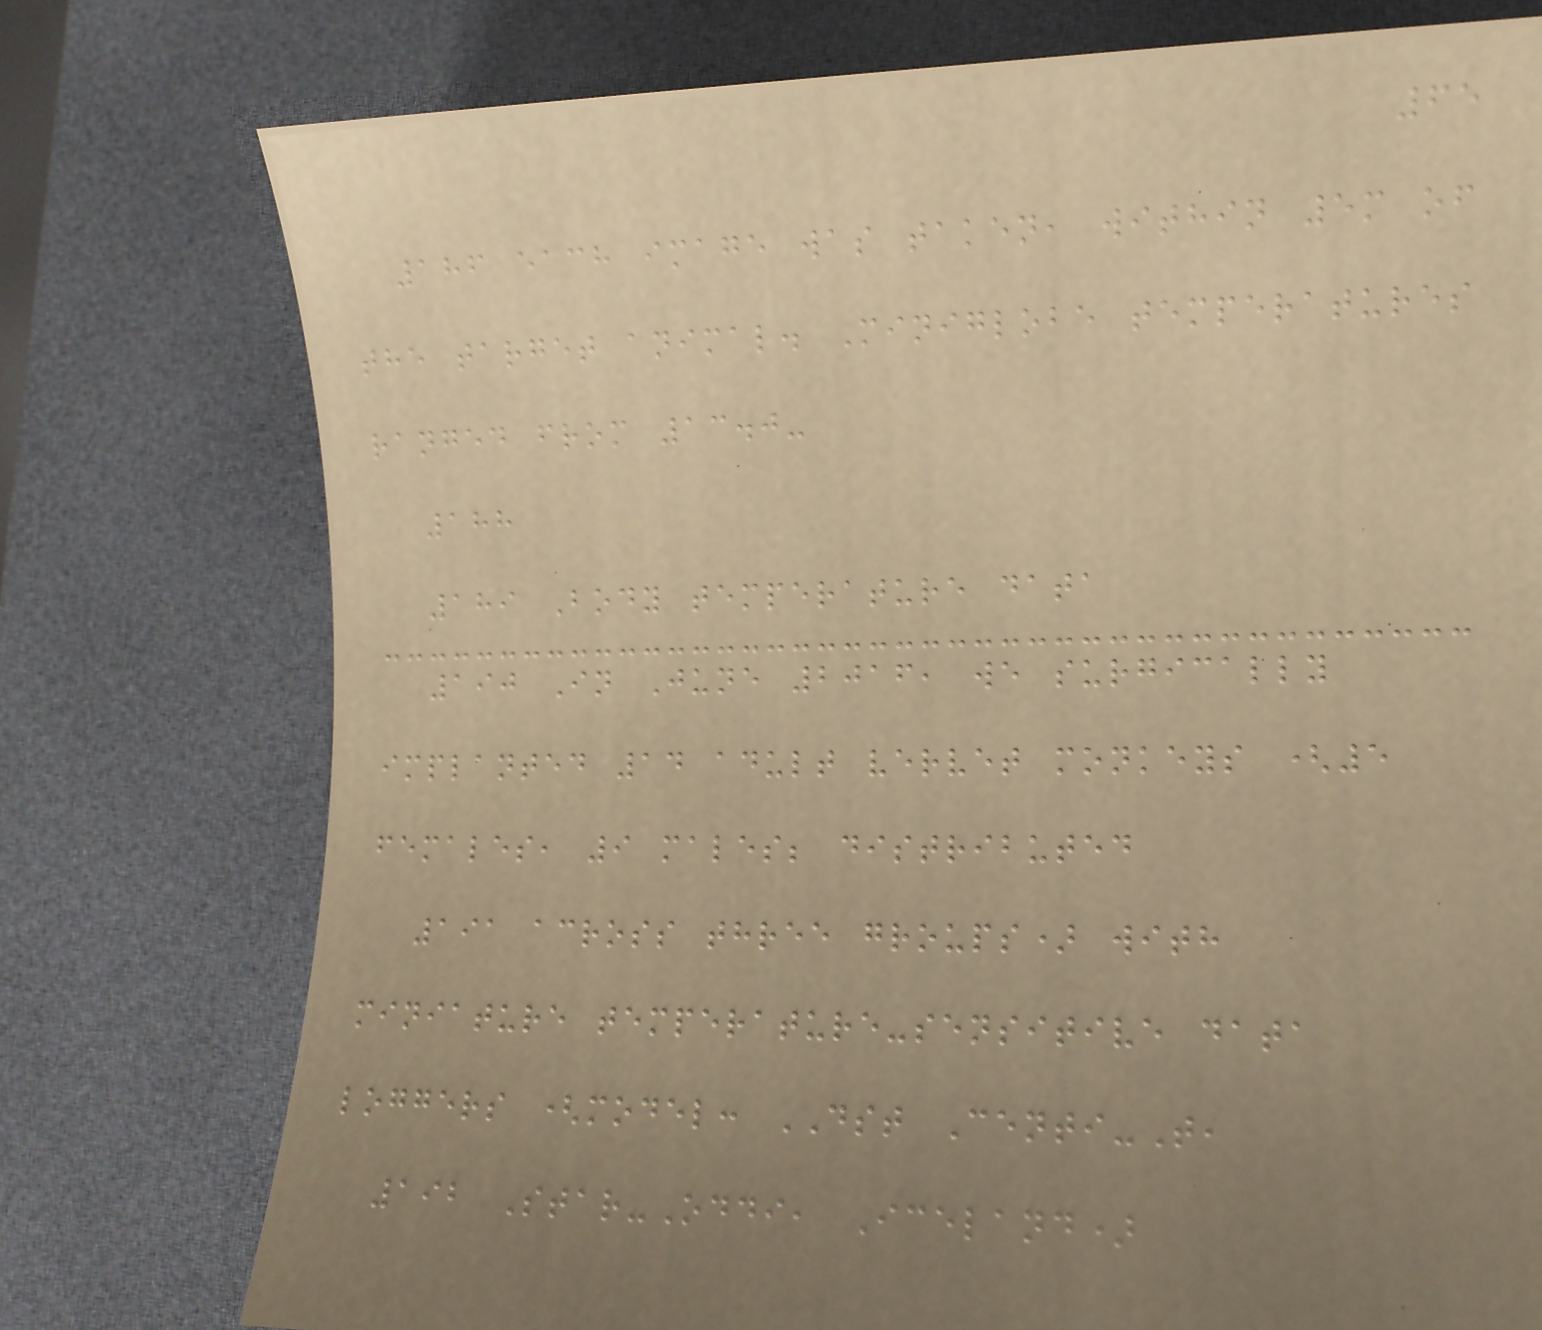65
186 each image was taken, within 5m of
the target animal. Miniglobe temperatures
ranged from 13.0-
188
189 Body temperature data
190 In June 2016, we surgically
implanted 14 adult vervet monkeys (5
females, 9 males; distributed
191 across three groups) with
miniature temperature-sensitive data
loggers (model: DST Centi-T,
192 Star-Oddi, Iceland)
